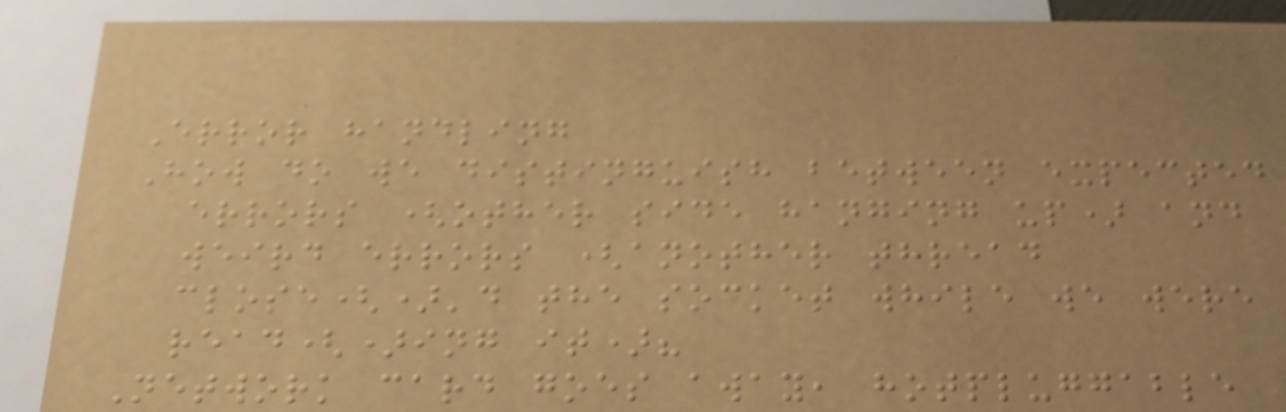Error handling
How do we distinguish between expected
errors (other side hanging up) and
weird errors (another thread
close()'d the socket while we were
read()ing it)?
Network card goes away, hotpluggable
